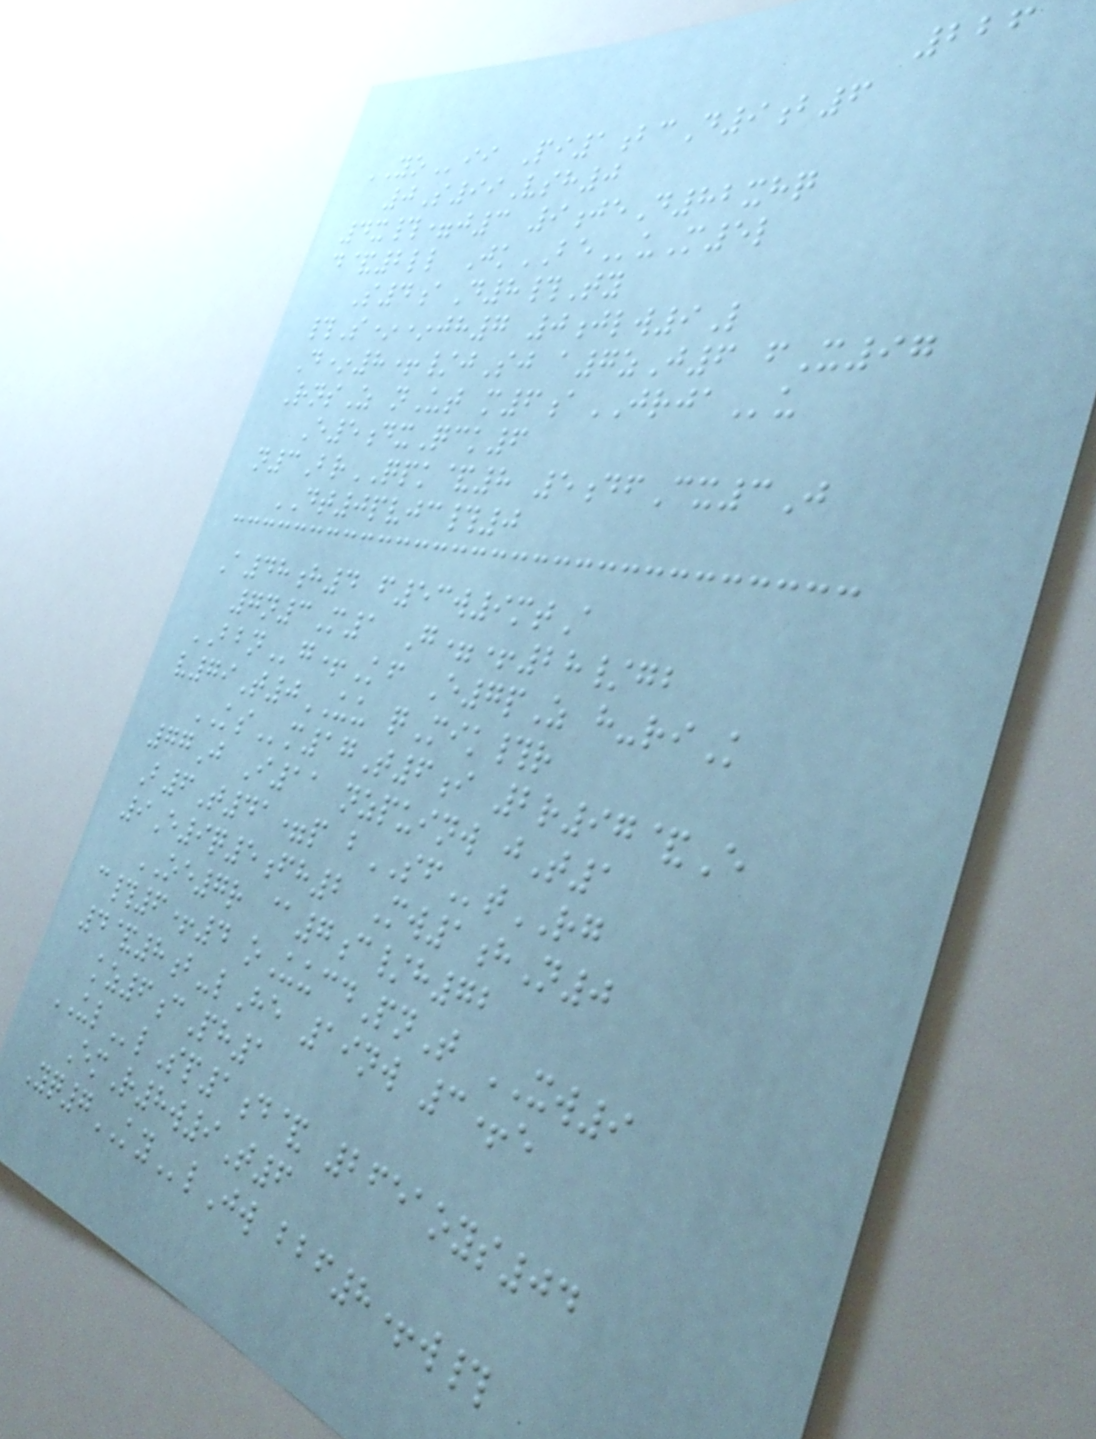226
YOii Pi1bcD9b6
0S99Vsh0
4x#=j3 9jeD82xhq
d&2ll JkBEuM5l
S4aD8#Ty
#S**jh7 0jlw9L
D*8+/jSj a7zJ6 fX97
RnsZ nUt m6aJRJAu
E5dxQck6
n3BrQPK&8 5dfCx3J
DT0pvjc#0
A48h4 f53w9mtA
7n3M1 G=+28/gb
BBNg+Kf E7pZ h-riK
v79T0UU qMik#r
KSm17T6i 2r97&E
77J I11 nzpuinw jT1
B6T41=p bSFtRG
9E9q5fh2 Mw1hN0
OE7r @7c/h72
c#6+4 oUucdPnT XW9
4&8b-lHe 19nw 3+e
kz6cPh1
ULlSp1d& 2651oys04
EmR8w9T6
Yq7KYlJw bbf8+w#
